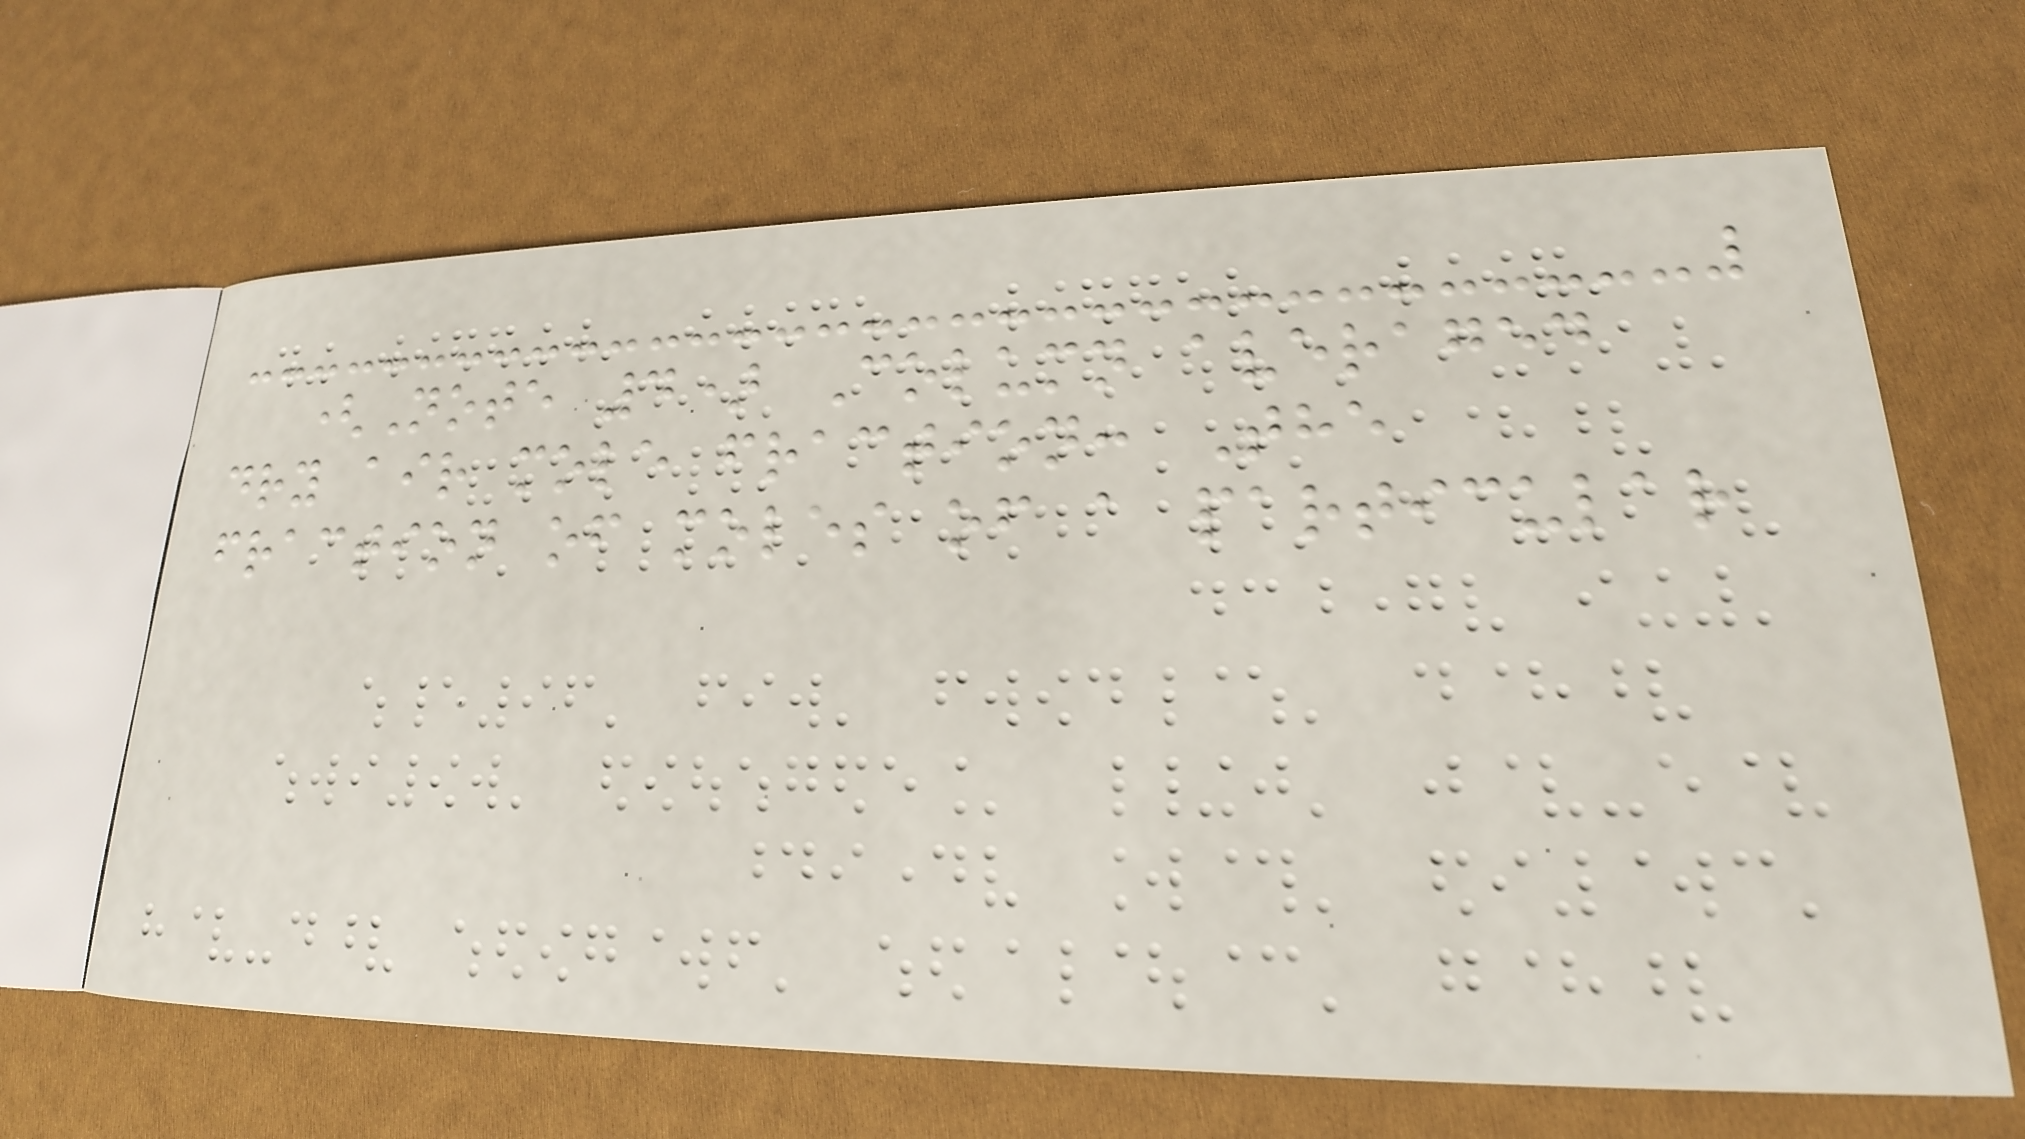(Note 4) Column averaged
dry air mole fraction: The
fraction of moles of a particular
